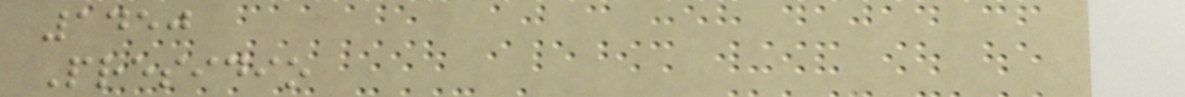1450
Presidio
